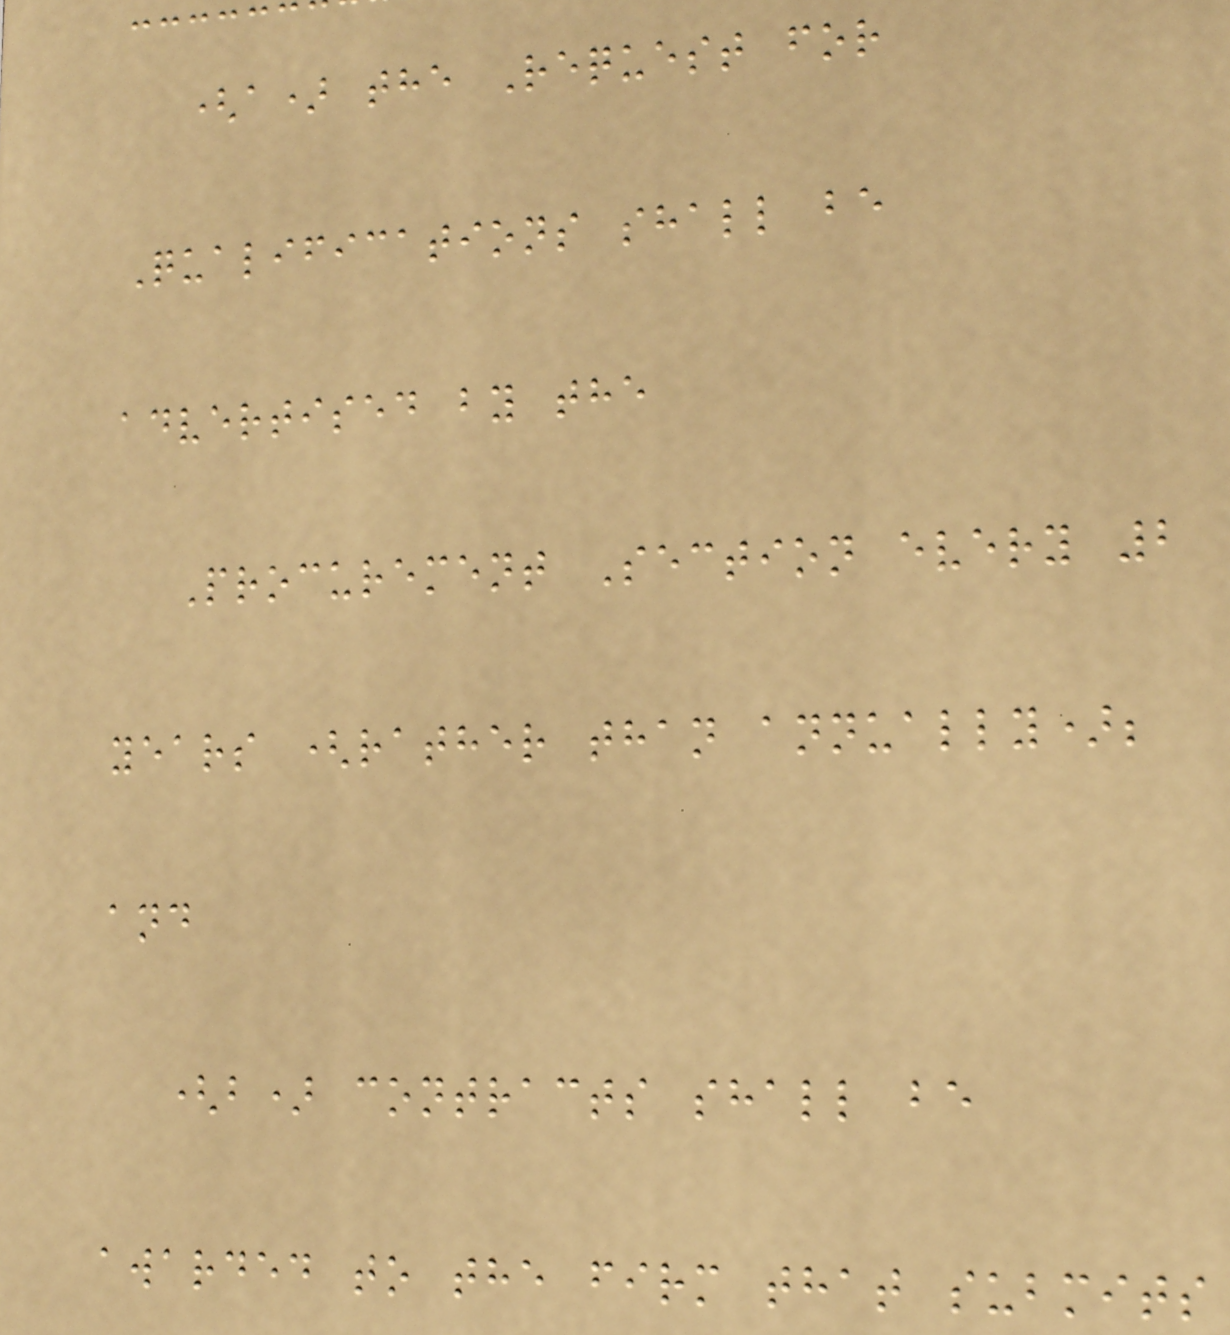(a) the Request for
Qualifications shall be
advertised by the
Procurement Section every 2
years (rather than annually);
and
(b) contracts shall be
awarded to the firm that submits
